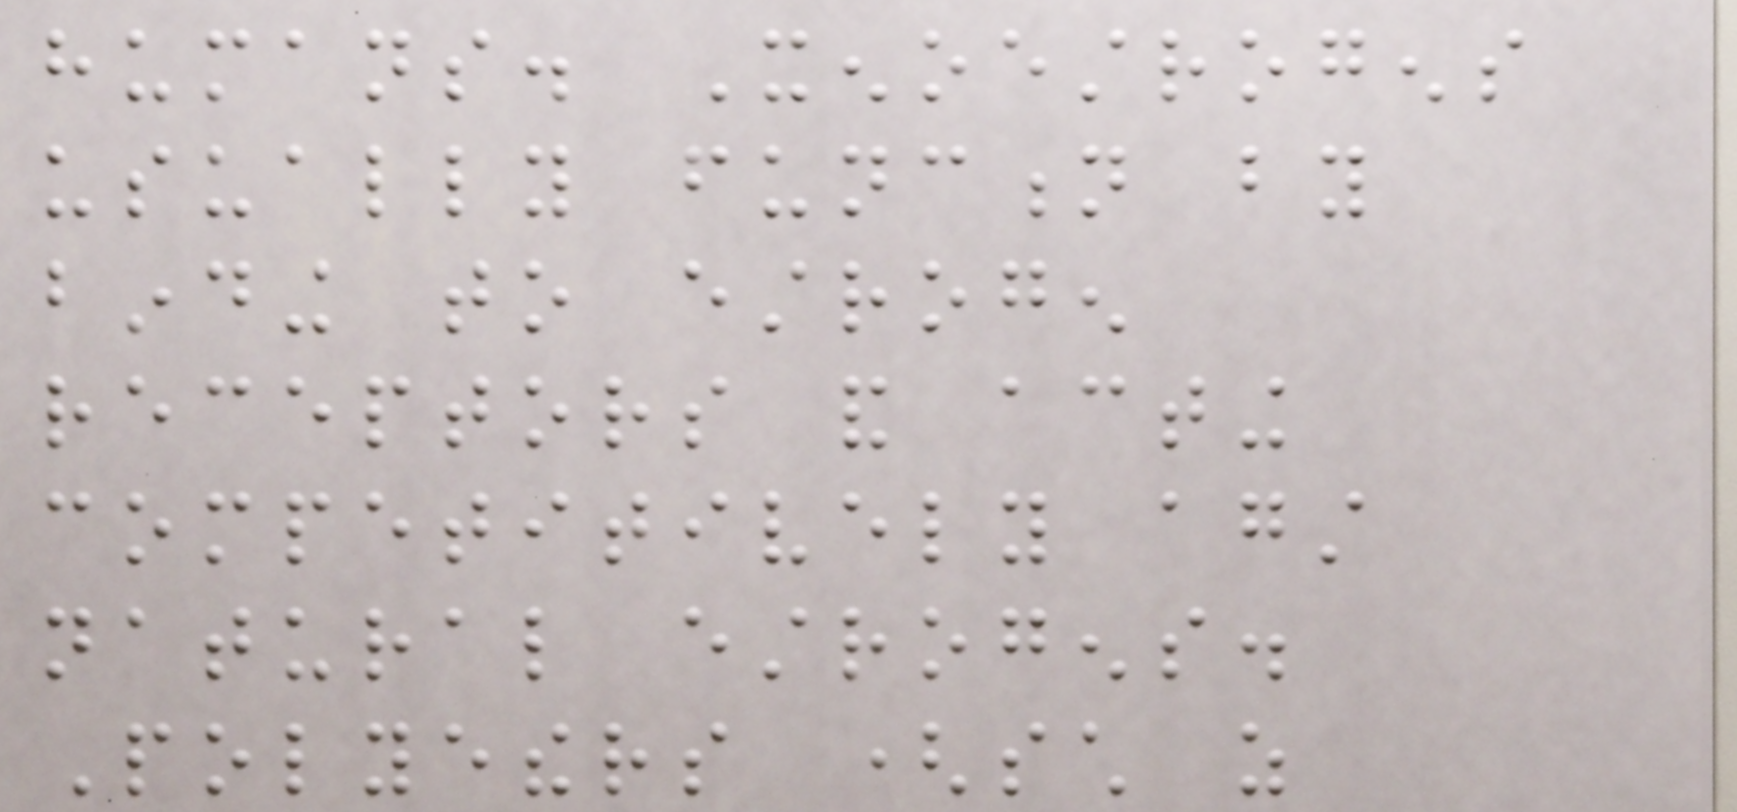humans. Xenoestrogens
usually function by
binding to estrogen
receptors and acting
competitively against
natural estrogens.
Polyethers (such as
